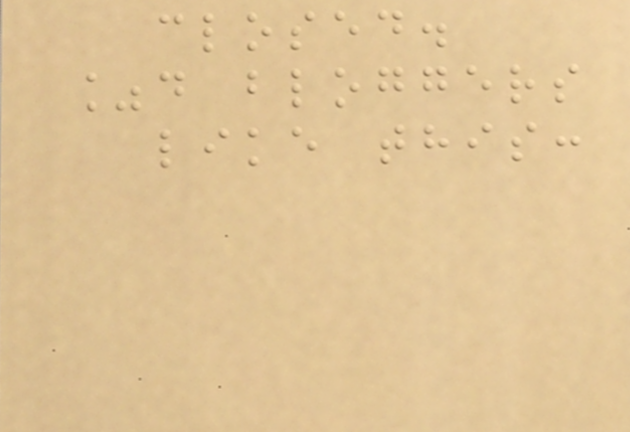closed.
%d bloggers
like this:
